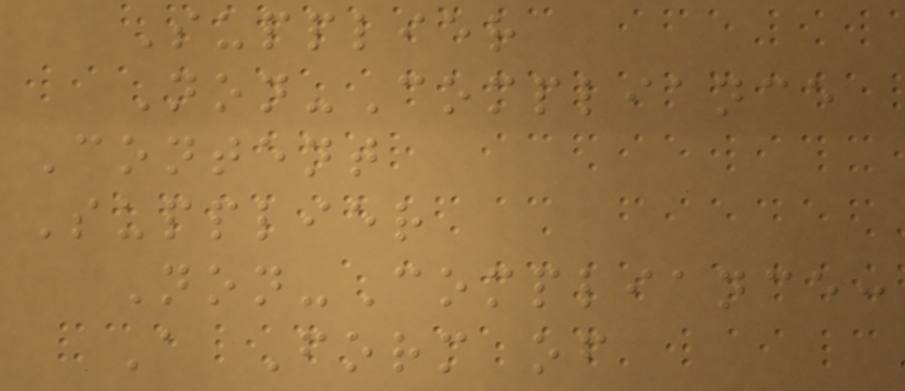Supplier
Non-Compliance
Content
Supplier
Non-Compliance:
A Form of
